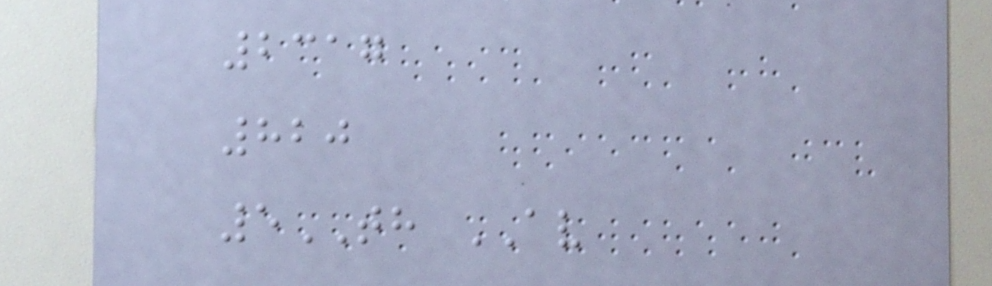2317
820
5TH AV
